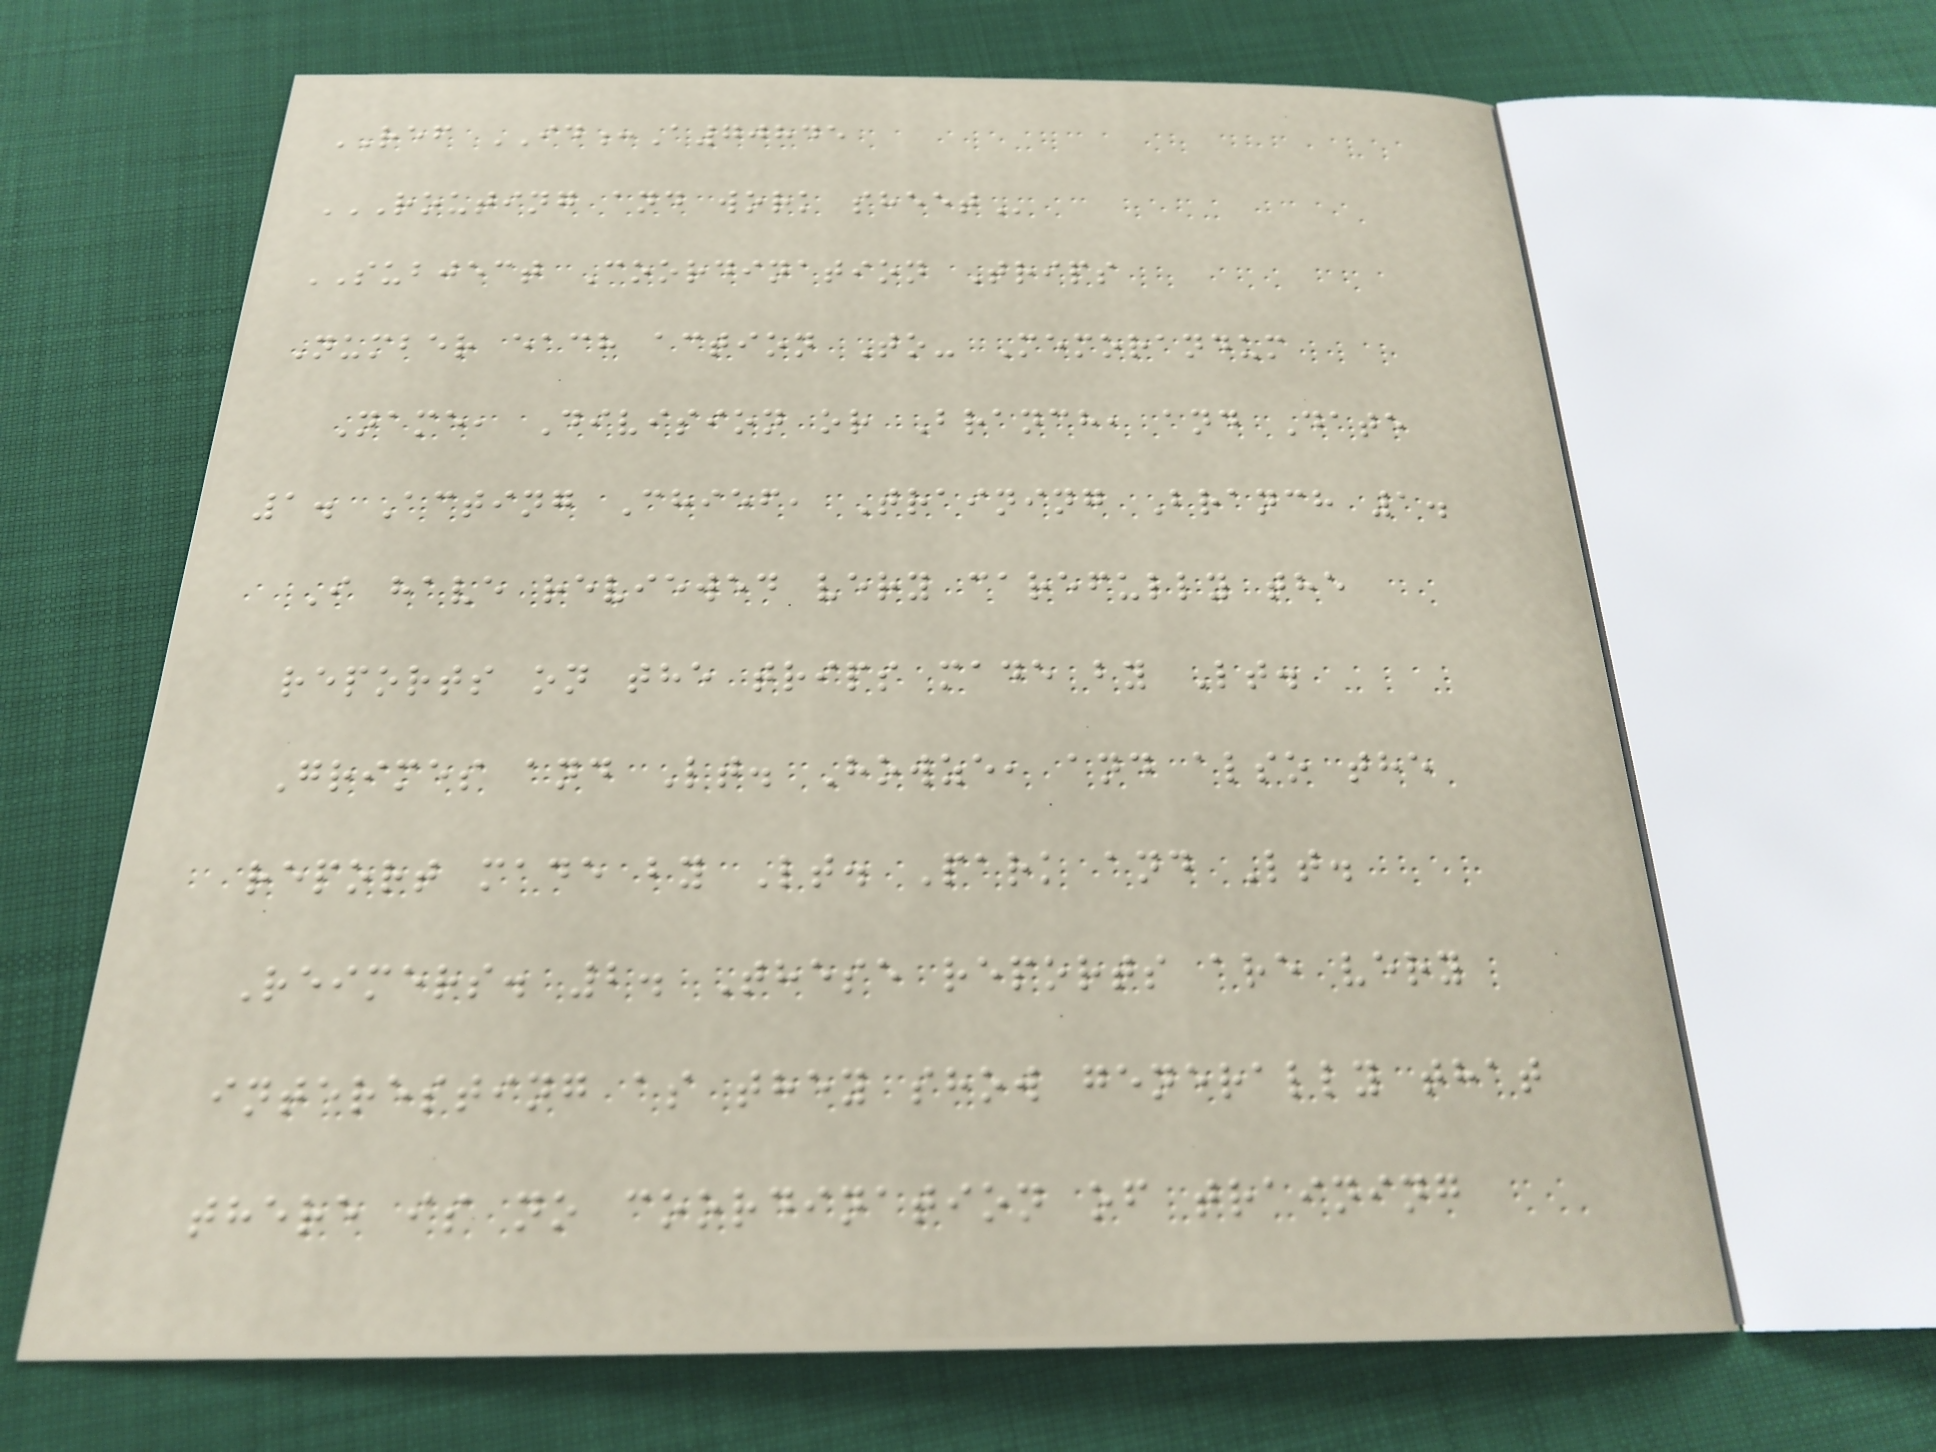REF ID:A70845
ROUTING AND WORK SHEET
SUBJECT Coordination Trips
Number each action To- Memorandum
Name, Division or Branch, and Date
1. Acting Chief, Training Branch 1.
I have reviewed very carefully the
reports on the trips made by Lt.
Grimes and Lt. Howze, and also the
report made by Lt. Park and Lt.
Reimers. 2. These reports are very
interesting as they show generally that
there is no coordination of training
